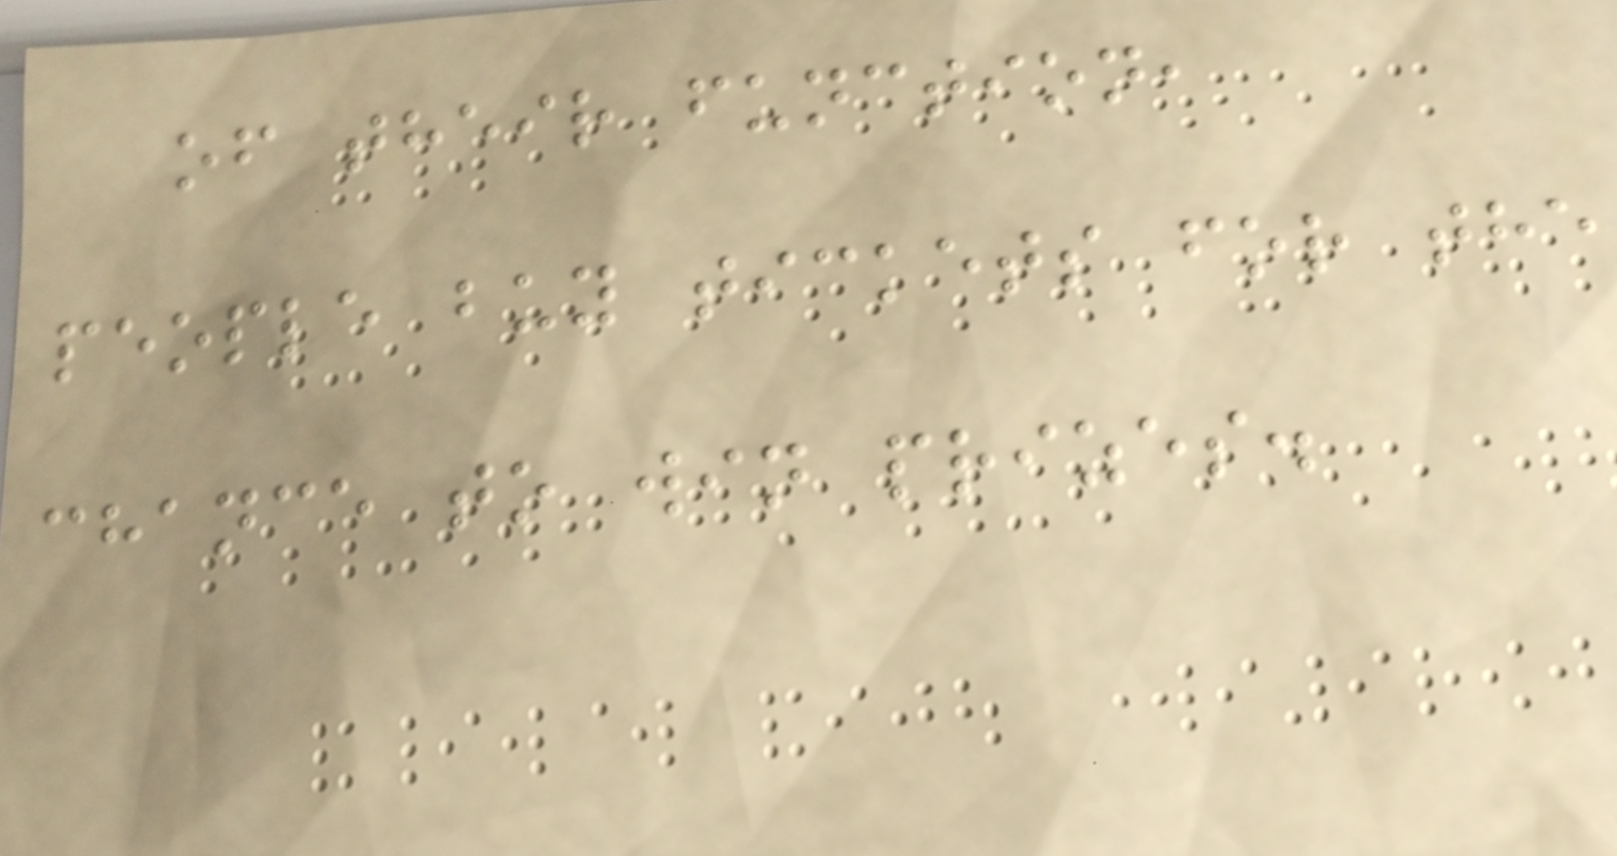of their function,
people buy tickets for the
chance to win prizes.
